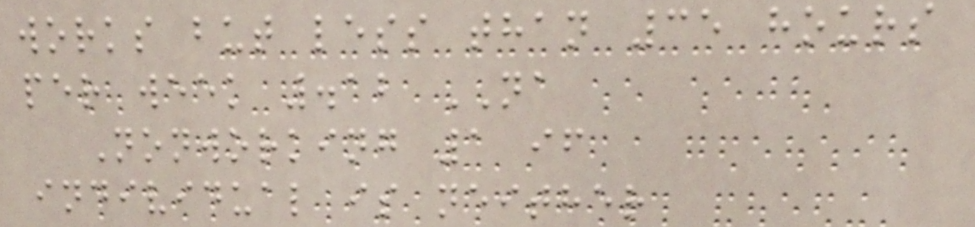works but less than 35 hours
per week .12 NA
Nonworking 1 if
individual is neither
